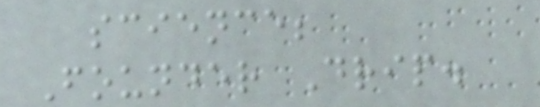science;
Founder Drip.
